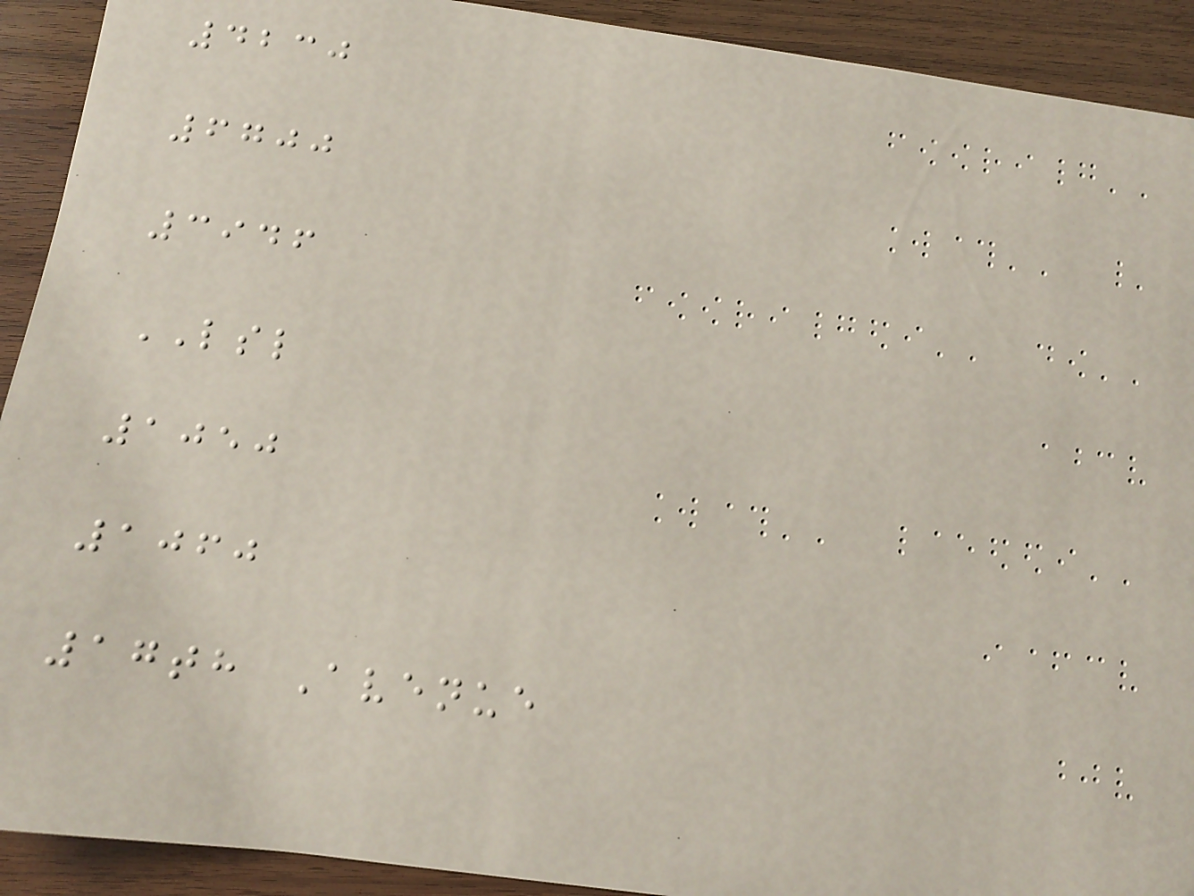4230
6700
3946
LSL
1050
1060
17th Avenue
